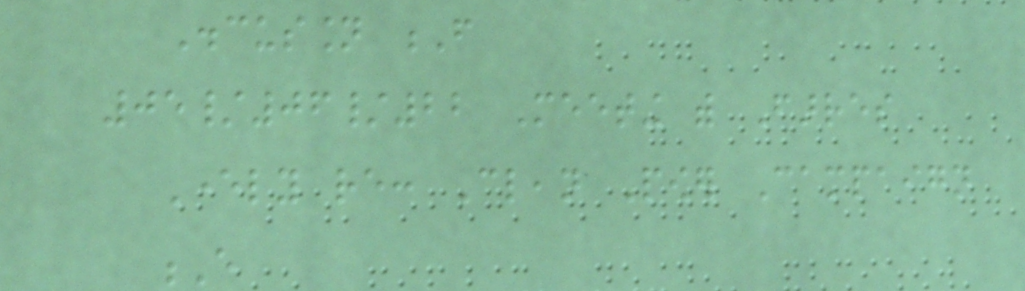Discussion F
05/06/22 Meeting with Farres
Everly re: Clean Power Campaign
E
